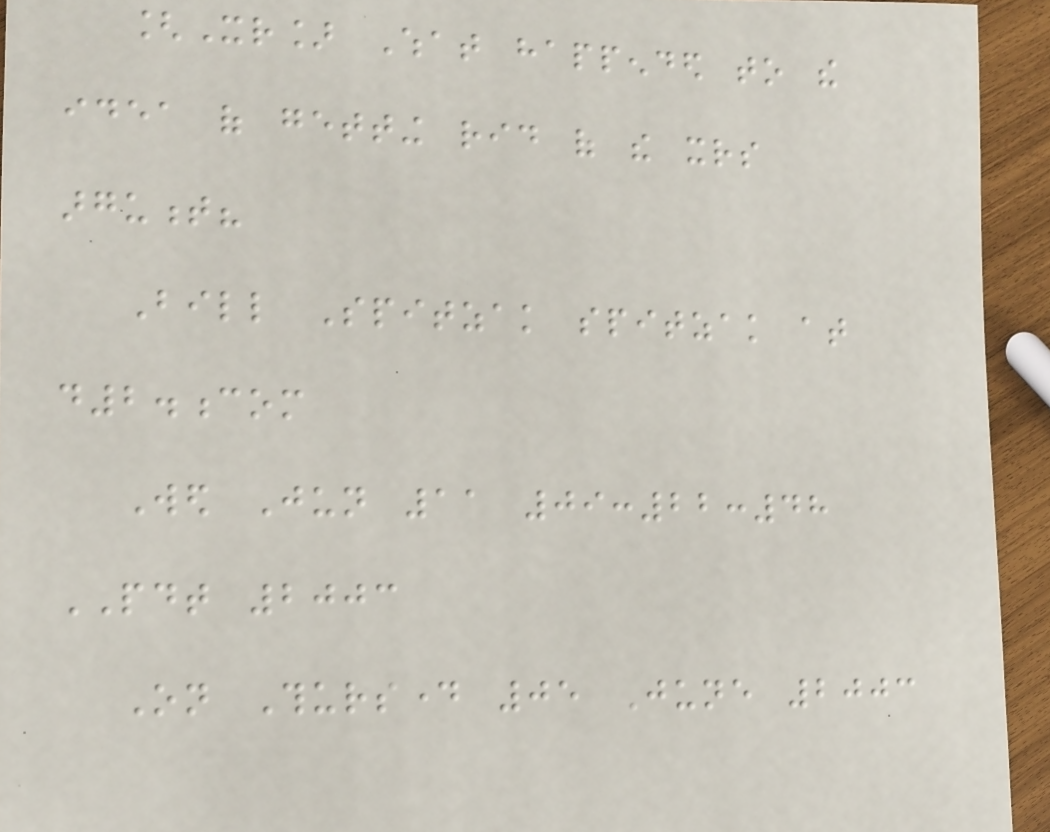[Xr] What happended to the
idea of getting rid of the xrs
argument?
Bill Spitzak spitzak at
d2.com
Wed Jun 11 09:22:48
PDT 2003
On Thursday 05 June 2003
